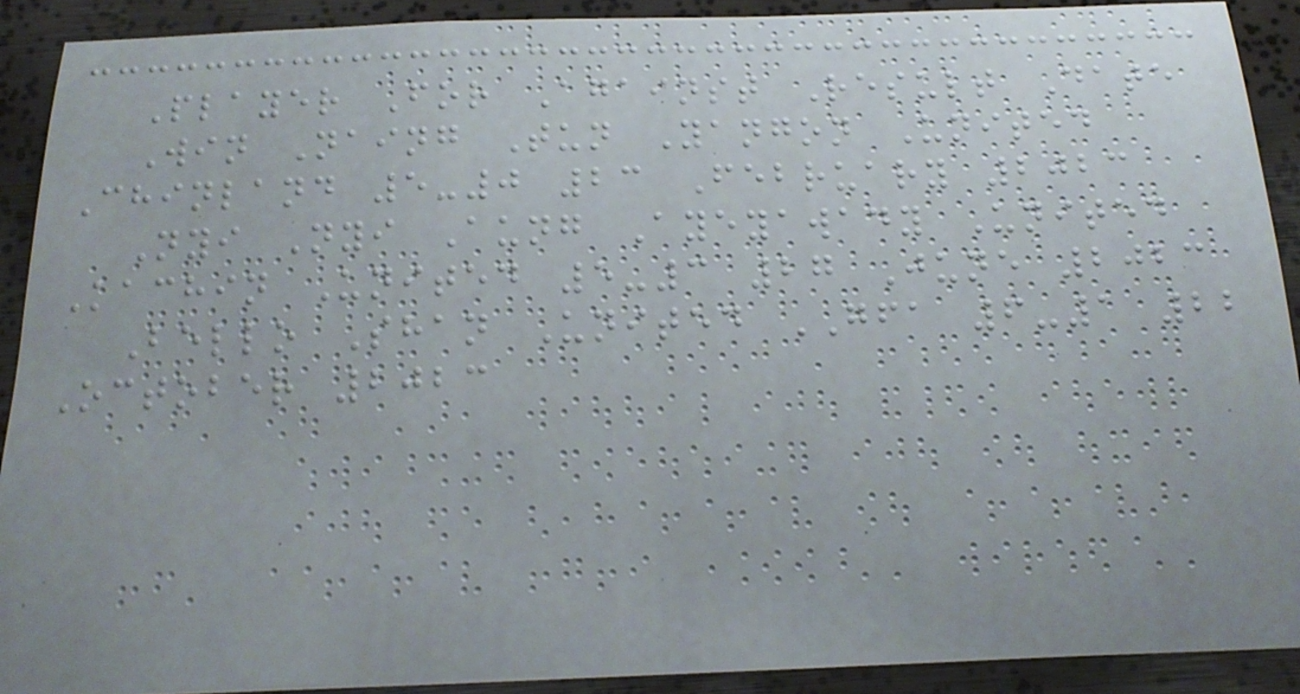Player For Against Result Date
Win Naing Tun Yangon United
Chinland 5-0 23 February 2023
Nyi Nyi Aung Ayeyawady United
Kachin United 5-3 27 June 2023
Bello Shan United GFA 6-1 22
October 2023
